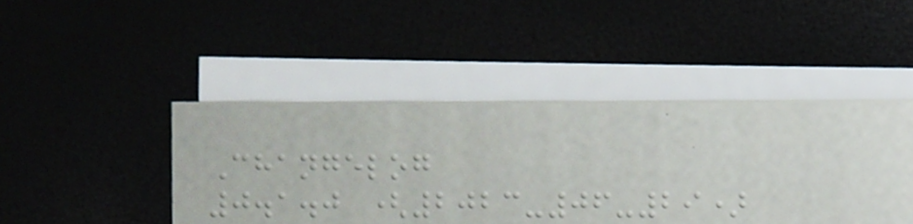Changelog
0.1.0 (2023-06-29)
